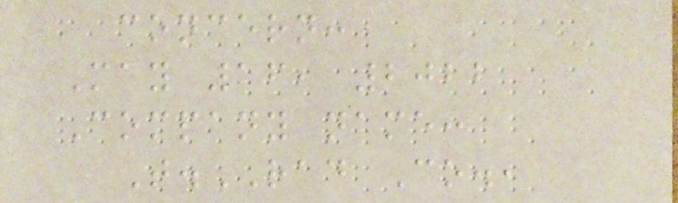concern:
May 16, 2022
Company name:
T.RAD Co.,
